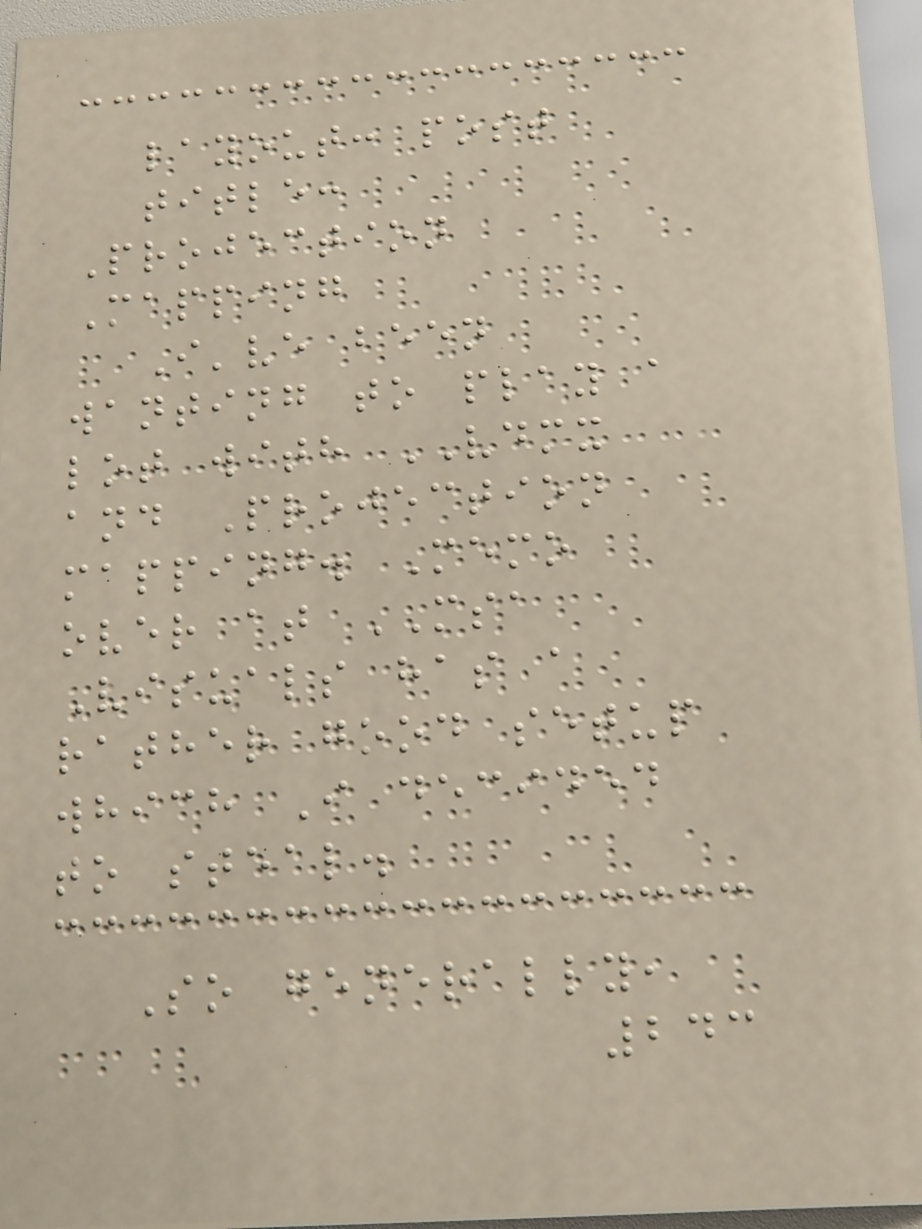layout: post
title:
Projection
Mapping
I've been
wanting to play a
lot with VDMX
and Projection
mapping. Memo
over at MSA
Visuals has a
rather good setup
which I decided
to steal.
So generally,
243
